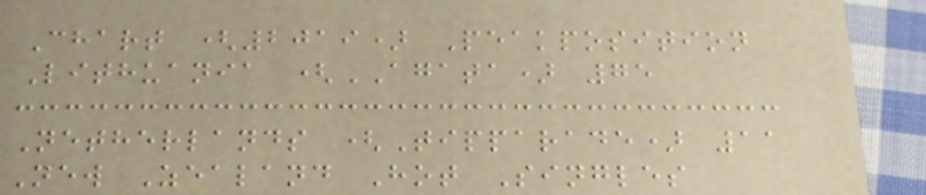Chart (2019) Peakposition
Lithuania (AGATA) 75
Netherlands (Tipparade) 11
New Zealand Hot Singles
